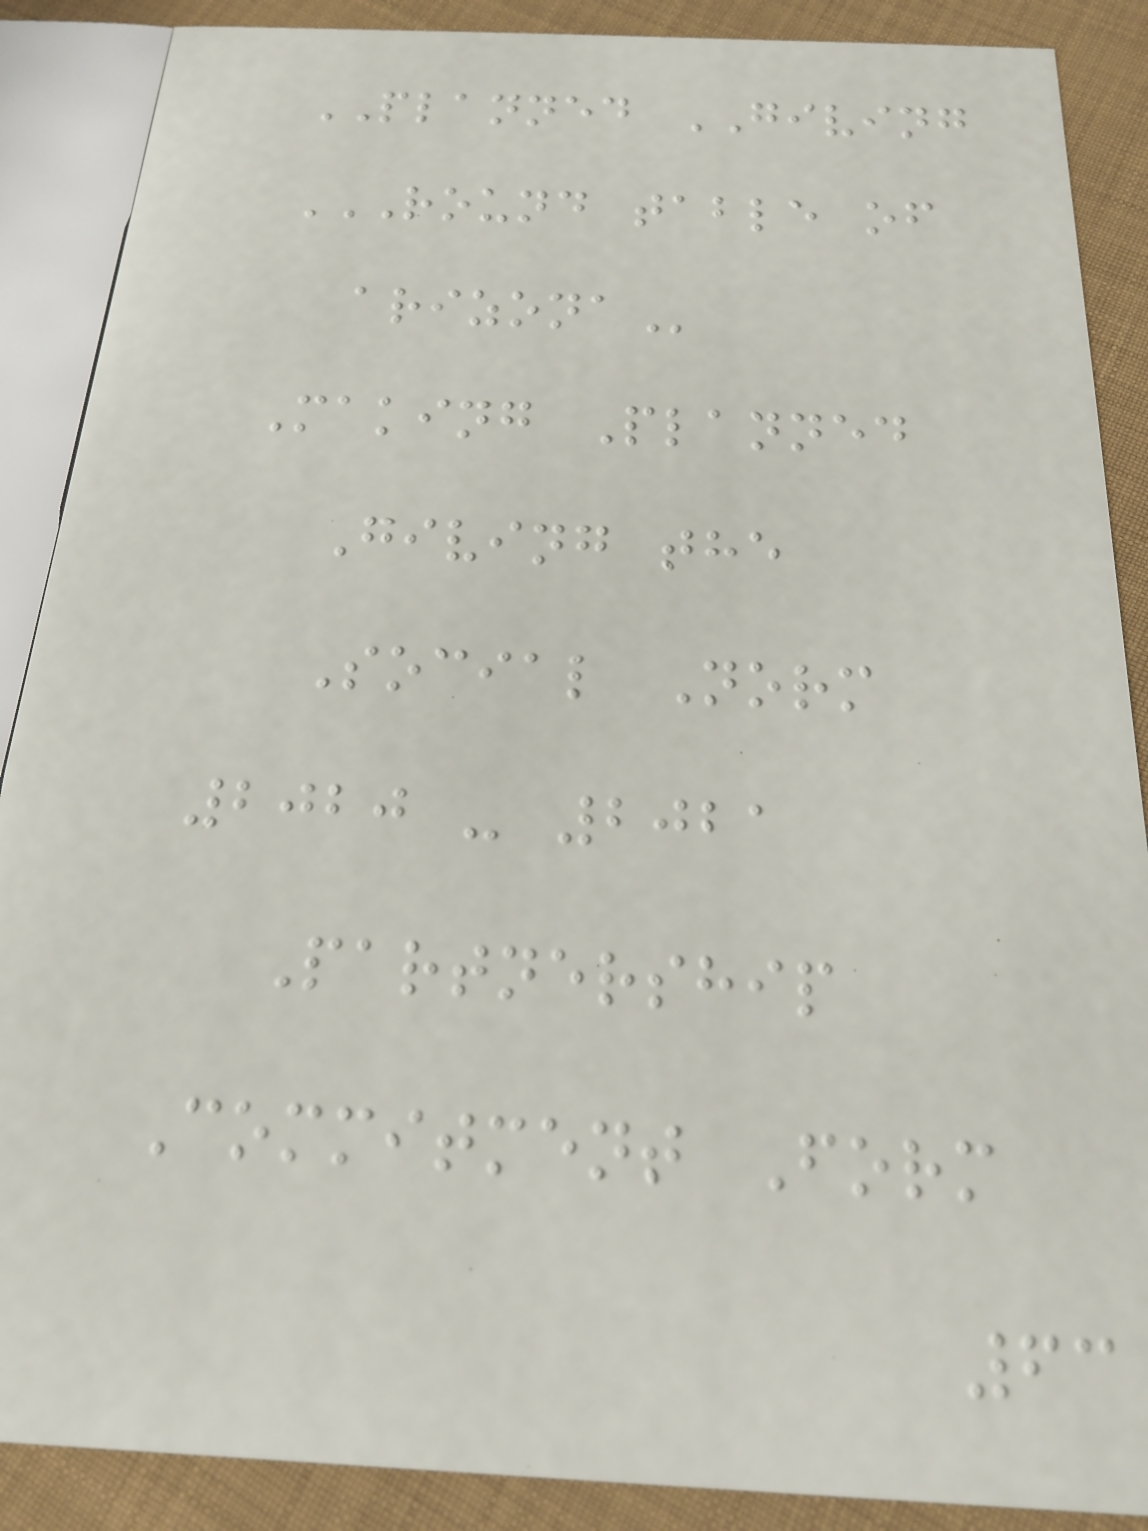PLANNED GIVING
ROUND TABLE OF
ARIZONA
Making Planned
Giving the
Social Norm
2020 - 2021
Partnership
Commitment Form
63
